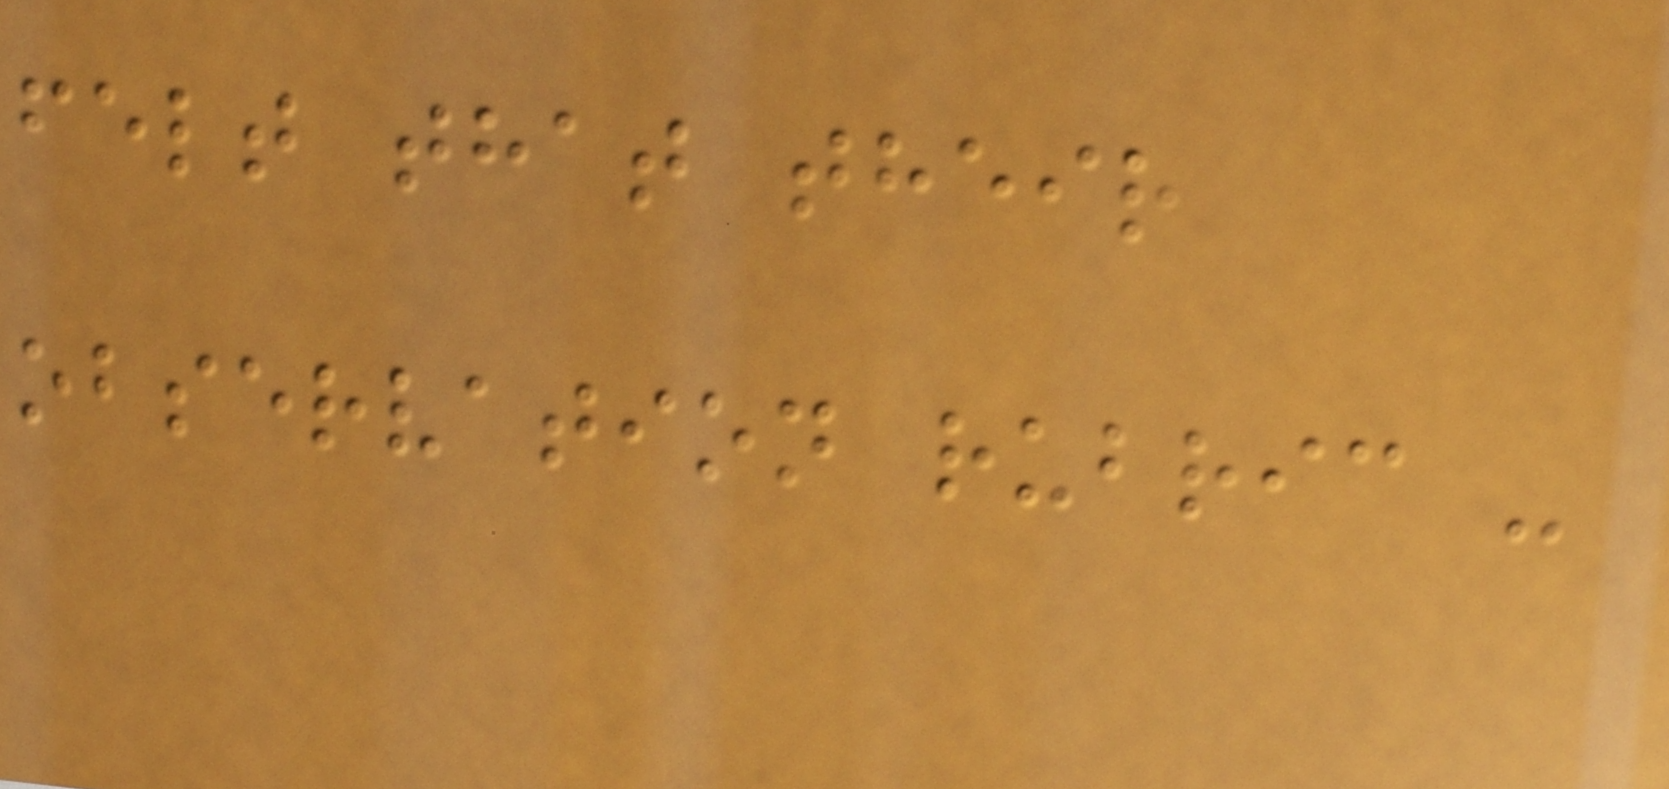felt that their
observation rubric -
